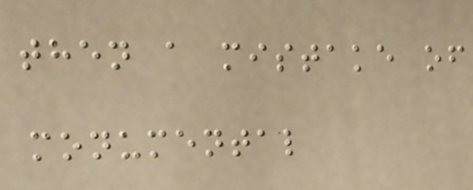then a mistake of
monumental
